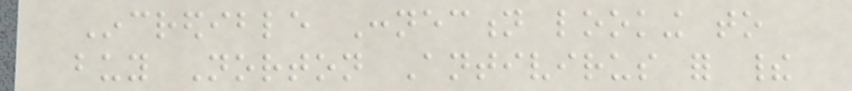Incredible Connection looking to
buy Norton Antivirus for their
